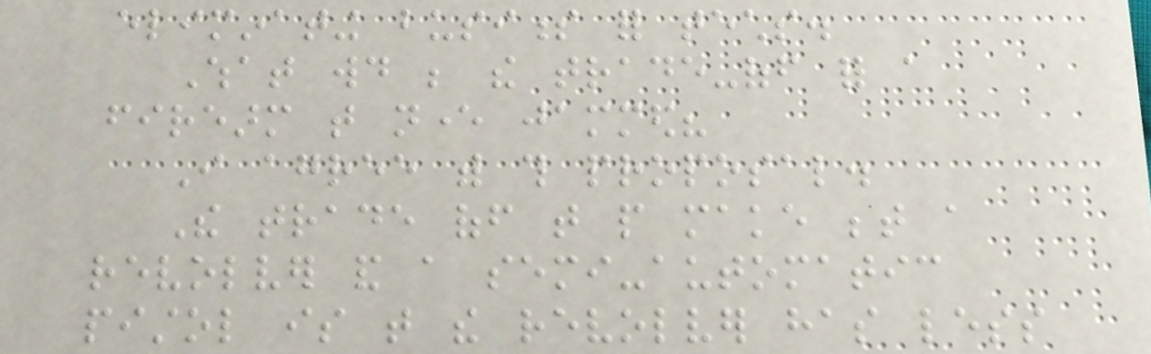eliminating business for techs.
What would be the trade-off for a
firearm that never jammed?
I agree with this proposal.
The trade off that people make between a
revolver and a semi-automatic
pistol is that the revolver has less
